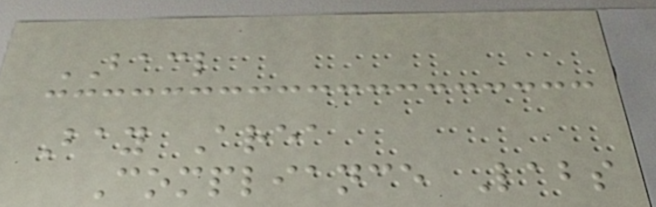BACL
Bay Area
Compliance Labs
